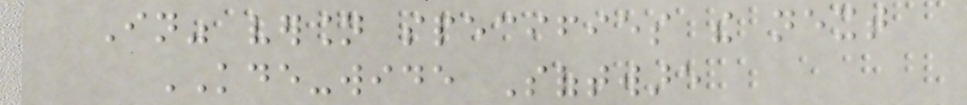In" version specifies the next
KDE-wide Software
